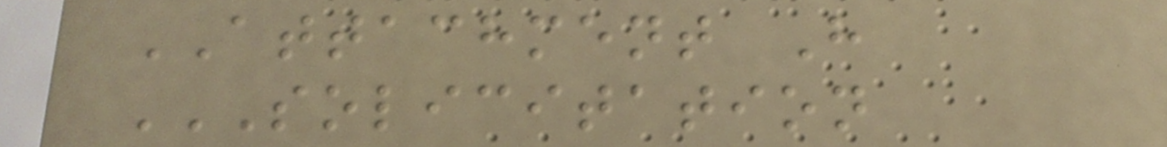ATTACHMENT H
SOLICITATION
